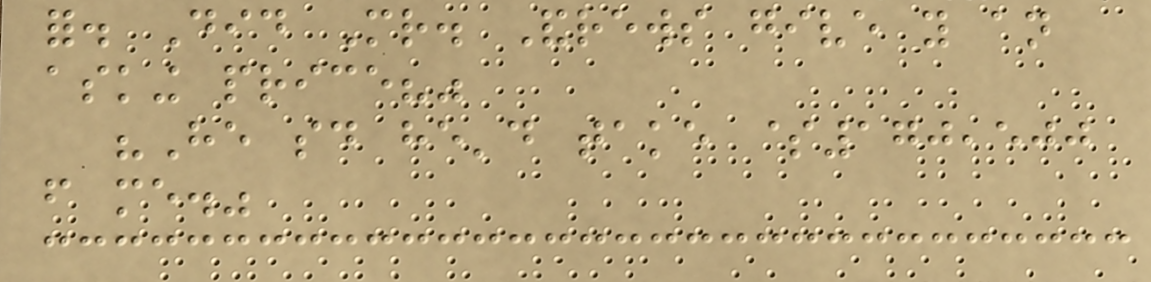for. Did Mr. Andrews give you an
asking price?"
"He said he'd take $170,500
from me."
